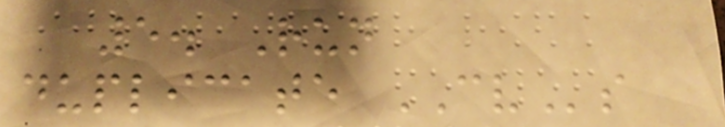5. Run
duplicate CVs
